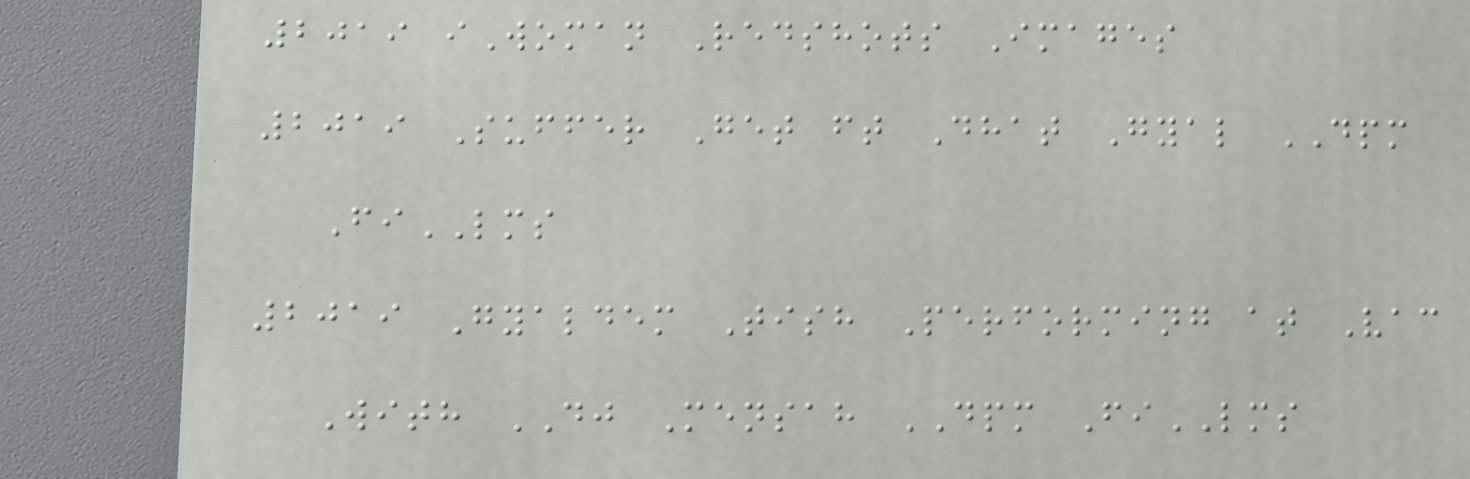2019 iWoman Redshots Images
2019 Suffer Get ft Dhat Gyal DPM
FiLMS
2019 Gyaldem Tish Performing at Vac
With DJ Mensah DPM FiLMS
